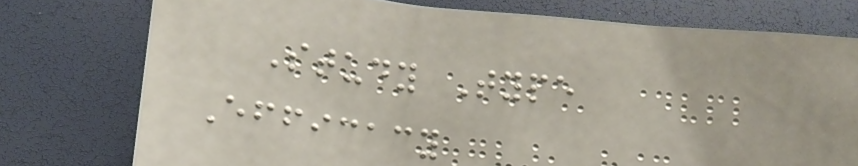Study Type
Efficacy
